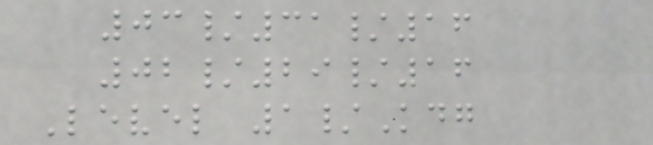03/31/16
02/29/16
Level 1/Kdg
